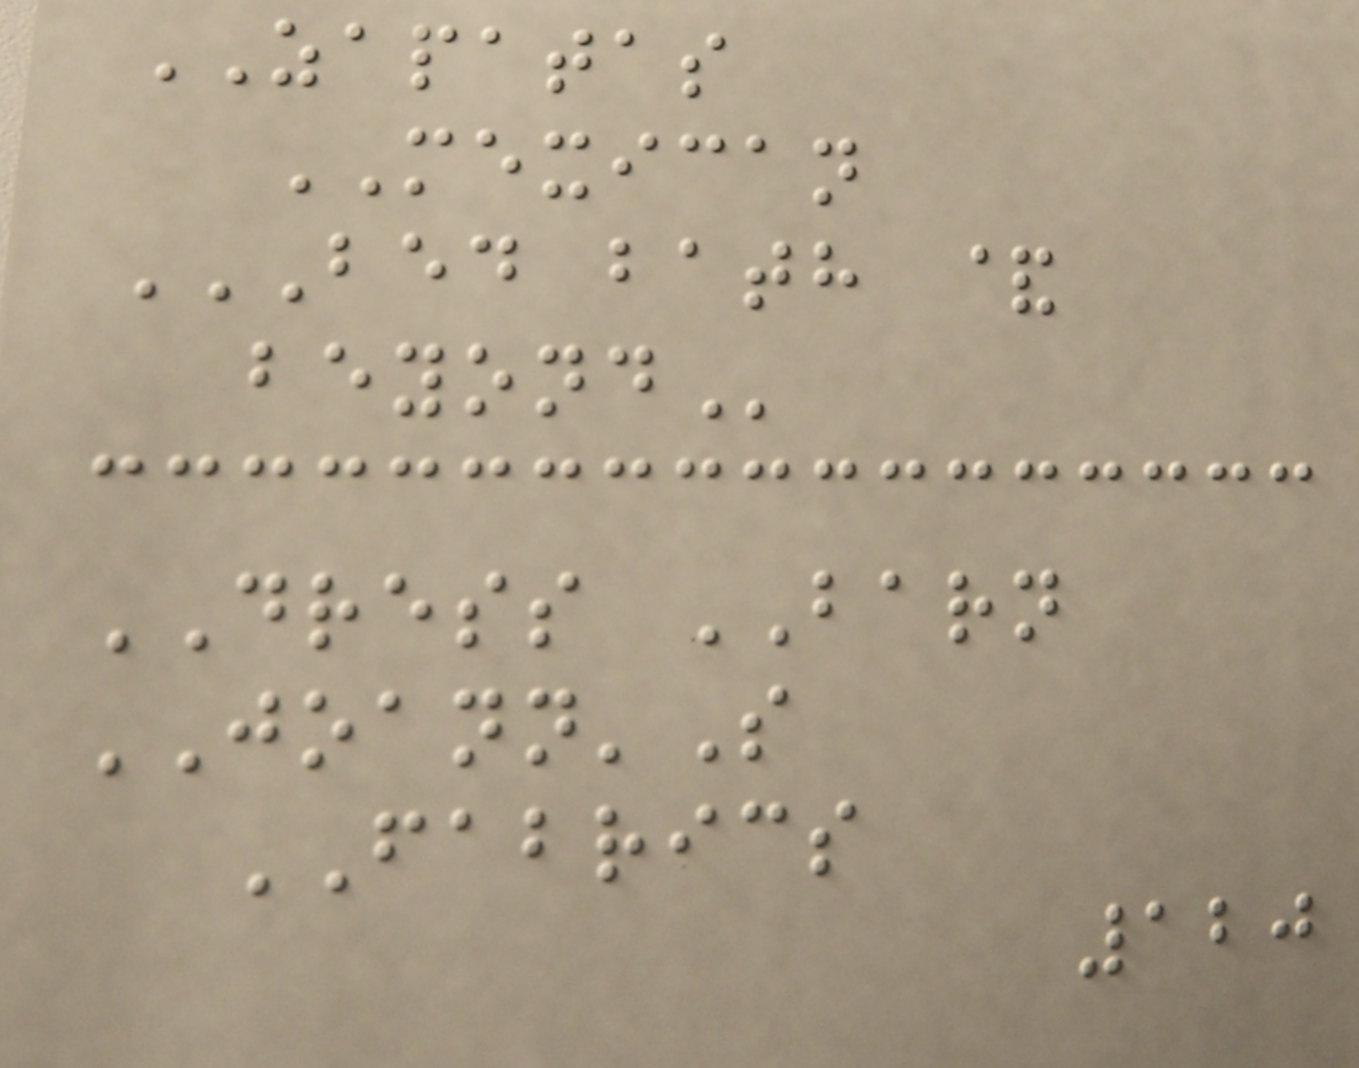ZAPATAS
MEXICAN
BED BATH &
BEYOND
DRESS BARN
JOANN'S
FABRICS
120
